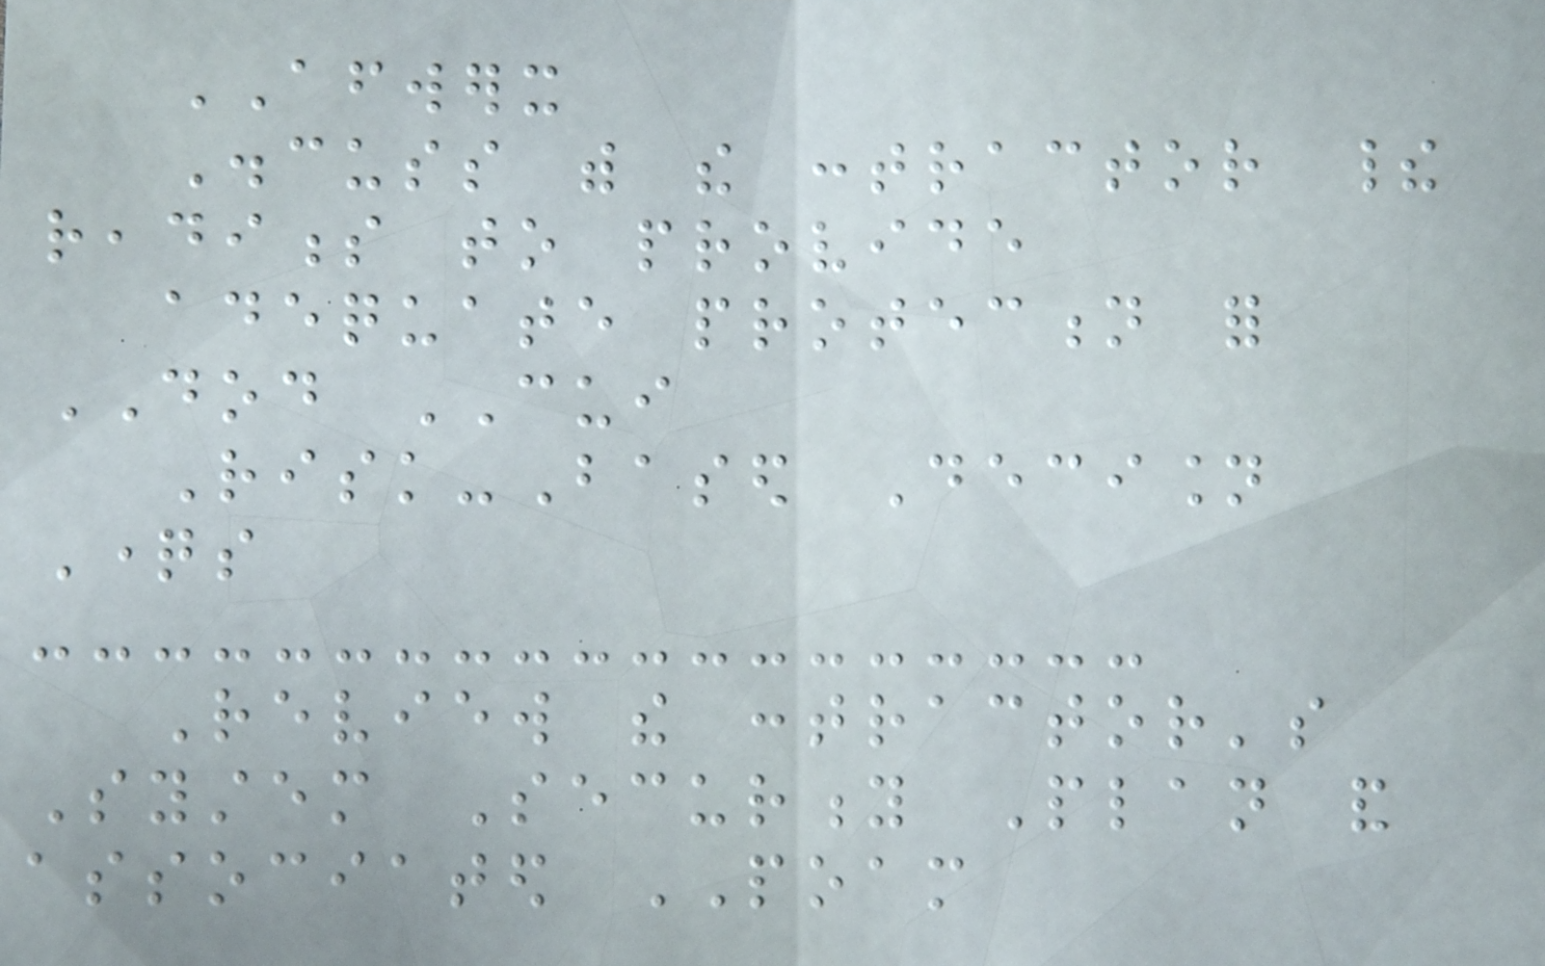AFWERX
Discuss with the contractor their
readiness to provide
adequate protection for
DOD CUI
Risk-Based Decision
Questions
Review the contractor's
System Security Plan and
associated POAM
